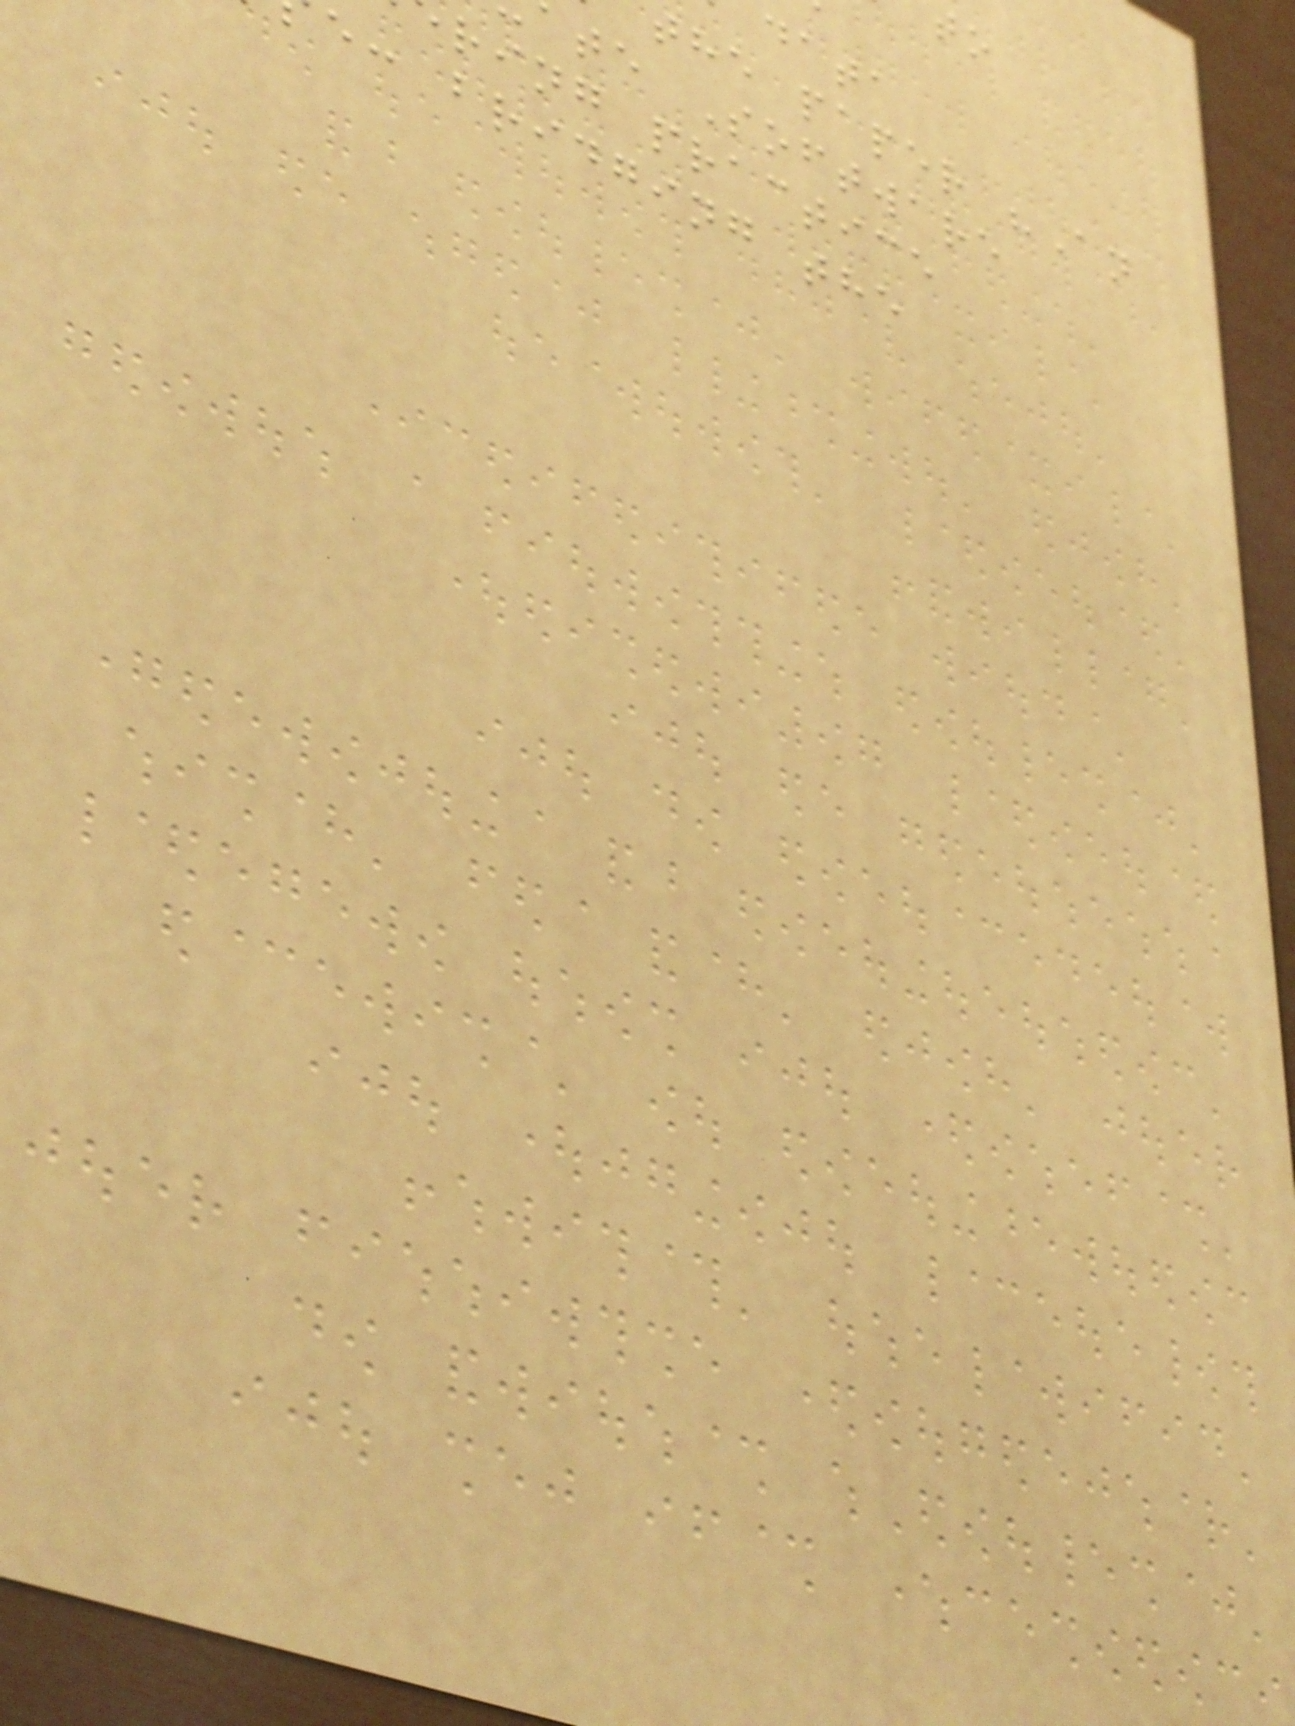the paper "An
te Software
ring practice
e: bridging the
